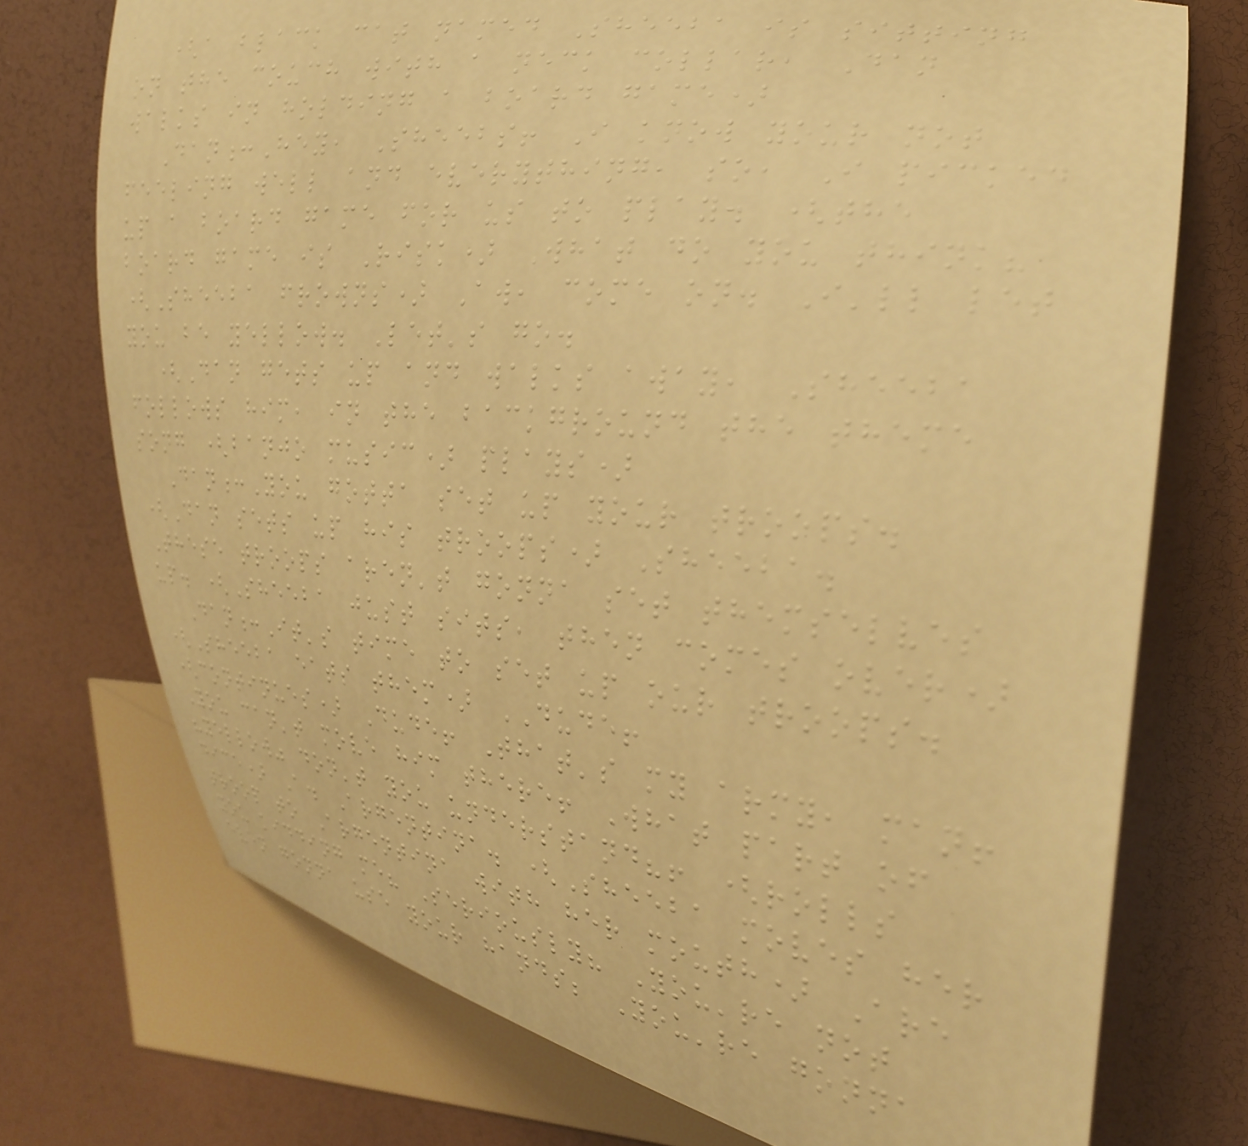(a black cat named Sheeba is sitting
on the couch with a neck collar, Dan
walks in holding a board game)
Dan:Hey, Sheebs! I know your not
feeling well and everything, so, I picked
up a board game for us to play. (the
board game is Risk) What do you think?
(Sheeba frowns) Aw, come on. I'll let
you be yellow. Let's go.
(Dan gets up and walks away, Sheeba
follows him, in the background the theme
song (banjo music) plays)
Dan:You gotta set up your troops.
(Dan sets up his troops) Sheeba.
These troops aren't gonna set themselves
up. (Sheeba just sits, then comes over)
Dan:It's time to set up our troops.
(Sheeba eats them) DUDE!
(continues) Dude! That's my army, man!
You can't move him there! What part of
"yellow" don't you understand?! (rolls
dice) A. Argentina. (Sheeba moves her
troop to Argentina with her mouth) Are
you kidding me? Seriously? You're not
even gonna use your hands; You're gonna
